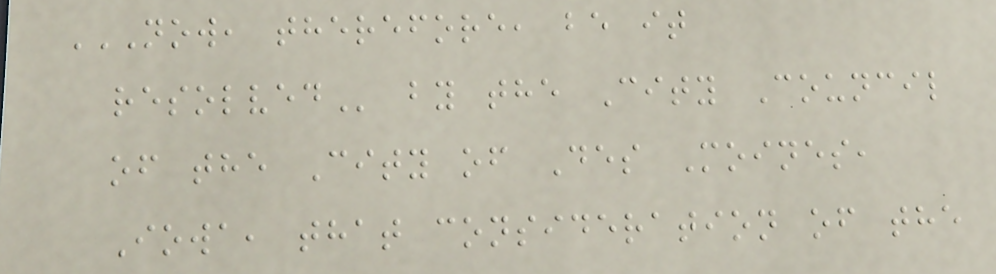NOW, THEREFORE, BE IT
RESOLVED by the City Council
of the City of Des Moines,
Iowa, that consideration of the
